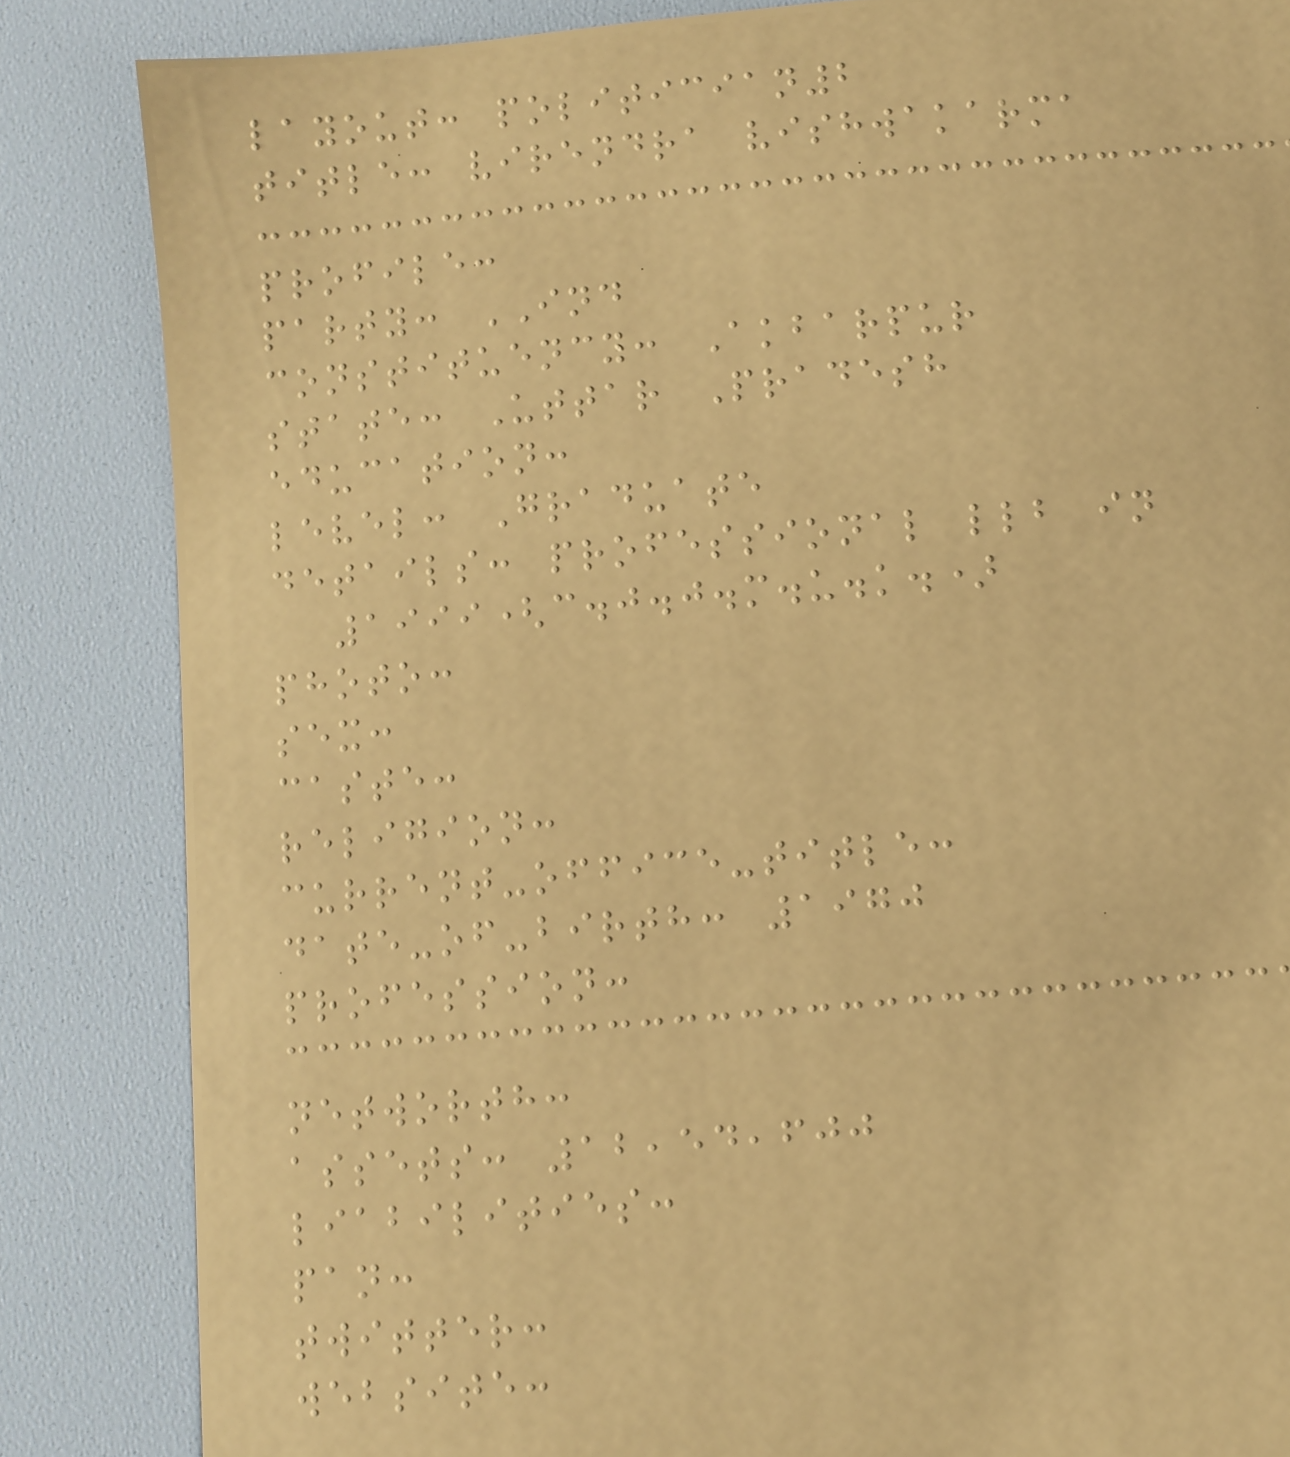layout: politician2
title: virendra vishwakarma
profile:
party: IND
constituency: Akbarpur
state: Uttar Pradesh
education:
level: Graduate
details: professional llb in
1999(c.j.j.m.u.k.)
photo:
sex:
caste:
religion:
current-office-title:
date-of-birth: 1970
profession:
networth:
assets: 12,54,600
liabilities:
pan:
twitter:
website:
